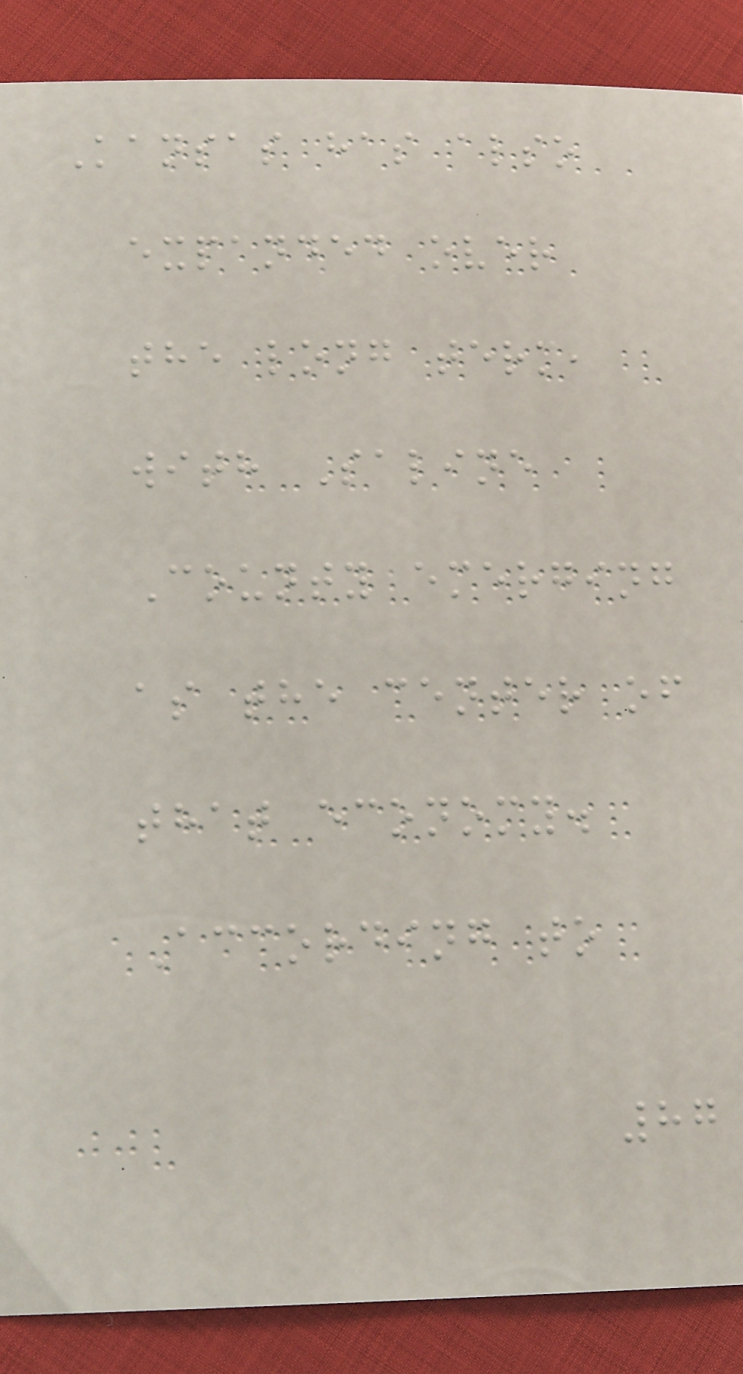Kansas has also
expanded over
the long term,
with Saline
County emerging
as the center of
that economy.
According to
87
